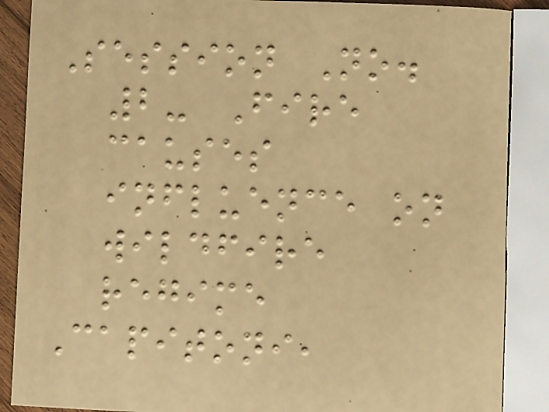Session No.
2- Fire
causes
influence on
wildfire
regime
Capitoni,
